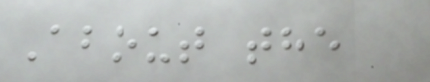About the
